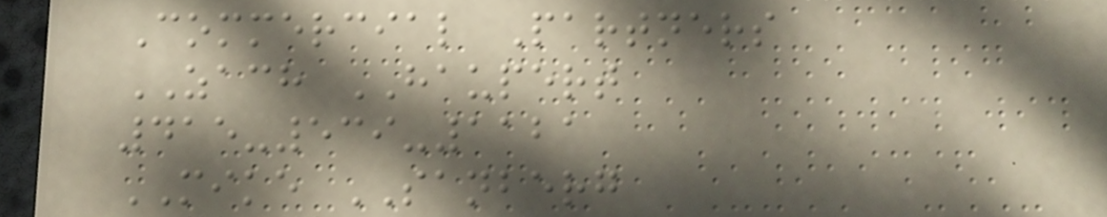Commercial Partners
ZACH HAUPERT
415-539-1121
MIKE SANBERG
